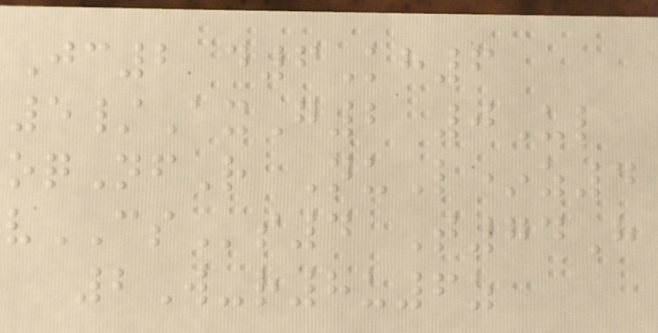Jc2 d6Kh6
5/AxG2 0Ul
oqNfR NuL*z4
vCSs4 T74H
2W-r8u6z
